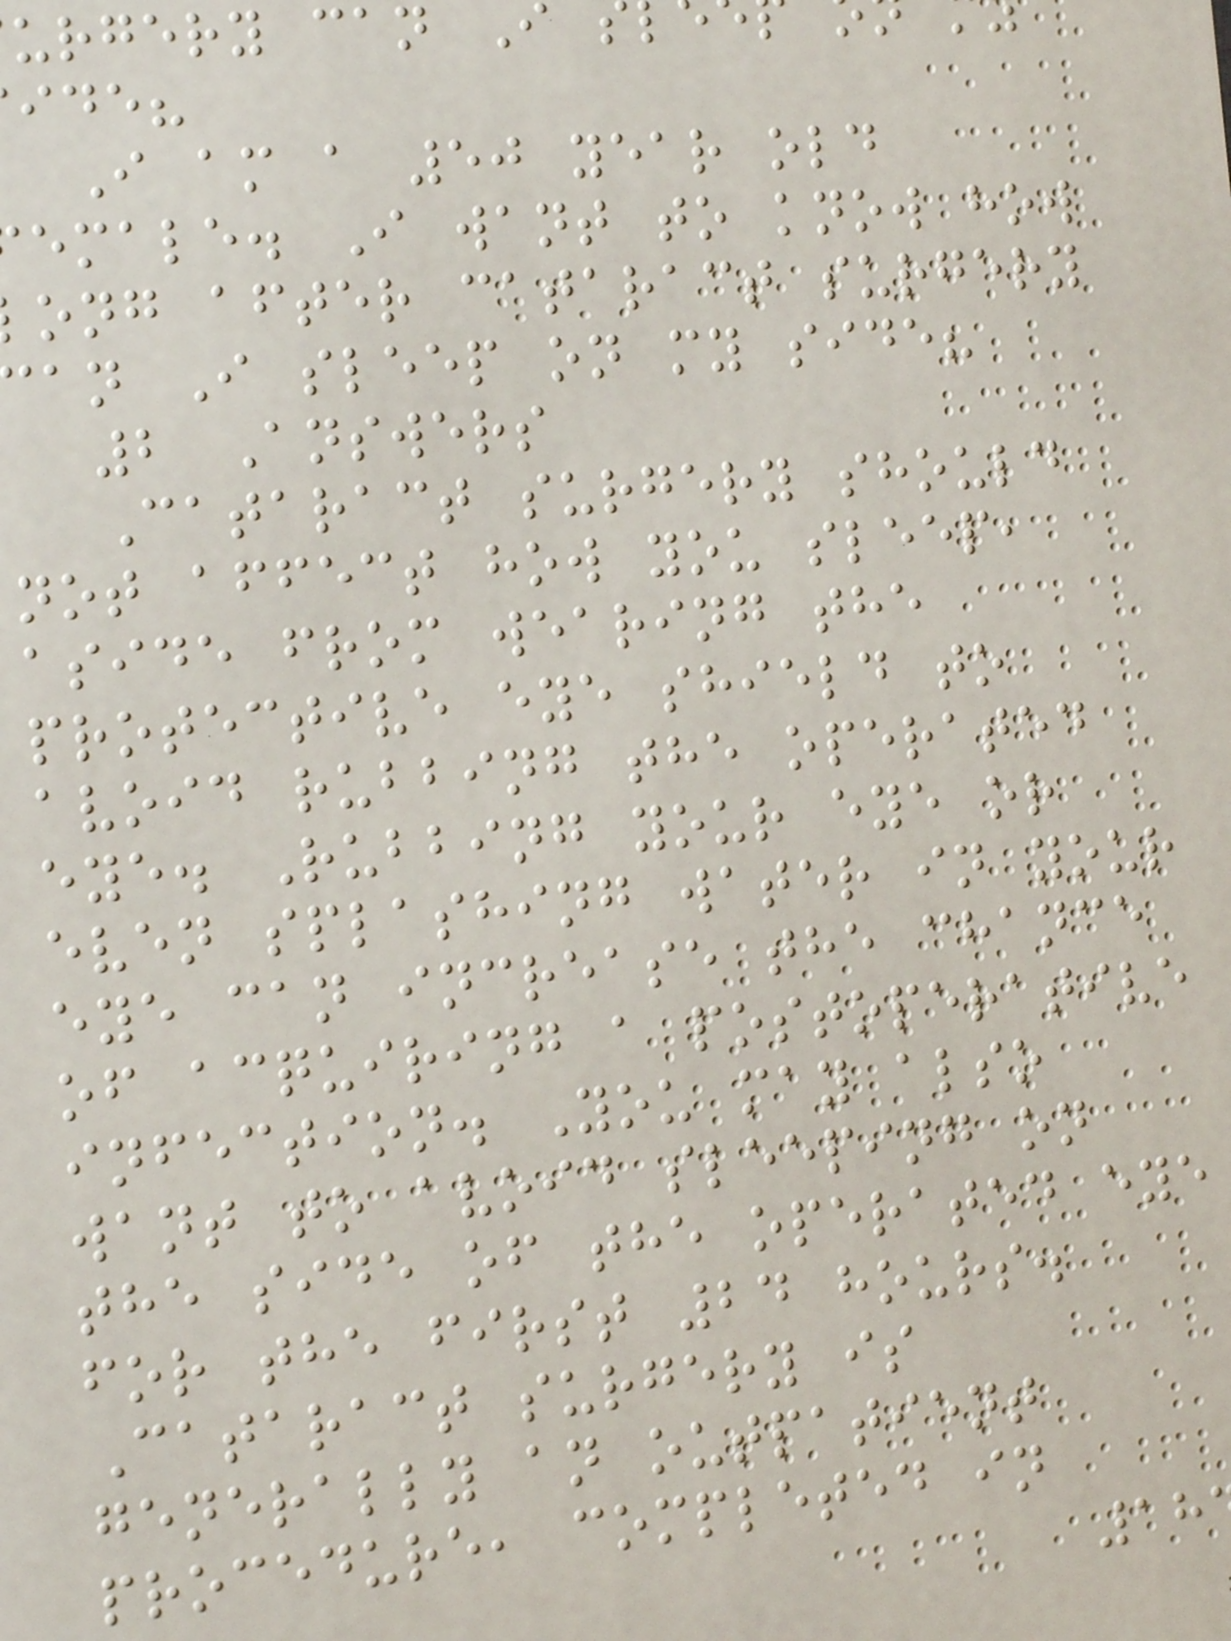urgery can I
ide?
I am a 50 year old
emale. I want to know how
ong after cataract surgery
an I sleep on my side?
2 Answers
Cataract surgery should
not affect how you sleep,
aside from wearing the
protective eye shield to
avoid rubbing the operated
eye. Rubbing your eye or
even splashing water in your
eye can increase the chance
of acquiring a postoperative
infection. You may also
want to avoid sleeping on
the side of the operated eye
for the first 24 hours.
Cataract surgery is
generally an outpatient
procedure, completed in
